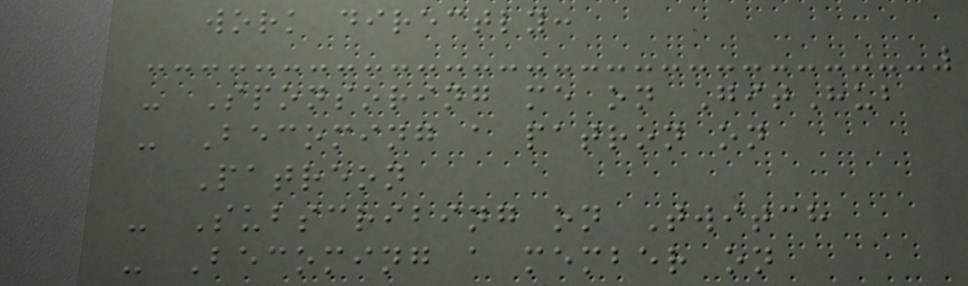work directly:
- Sponsoring me on GitHub
- Becoming a patron on
Patreon
- Subscribing on Twitch
- Becoming a member on
